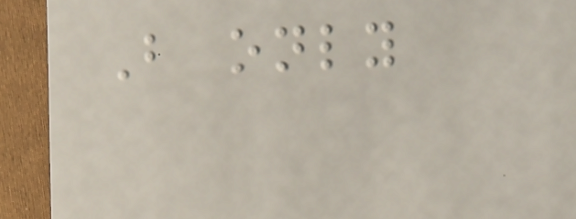But only
